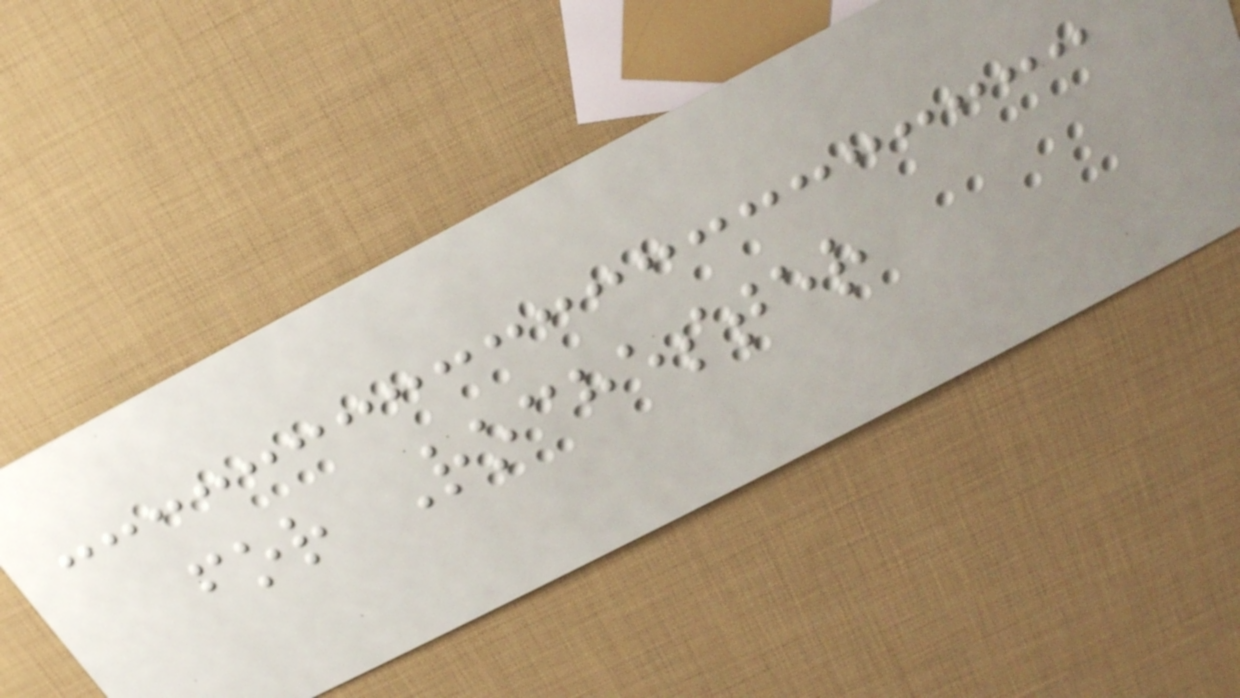for Rochester
